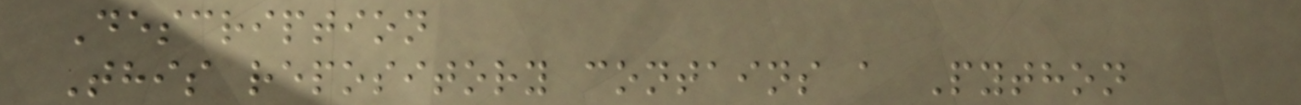Description
This repository contains a Python
